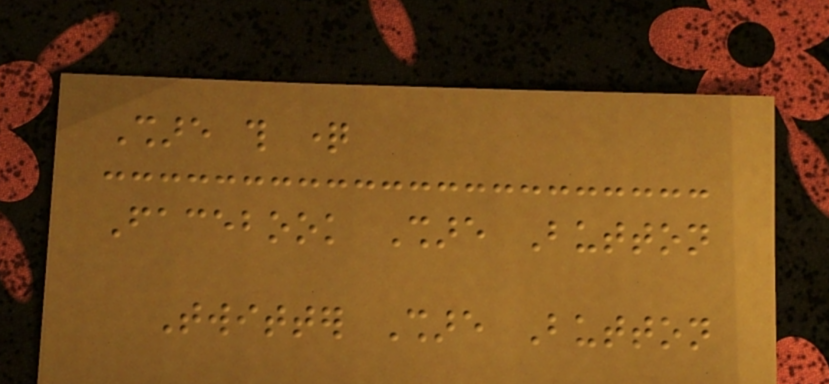Share this question
Facebook Share Button
Twitter Share Button
